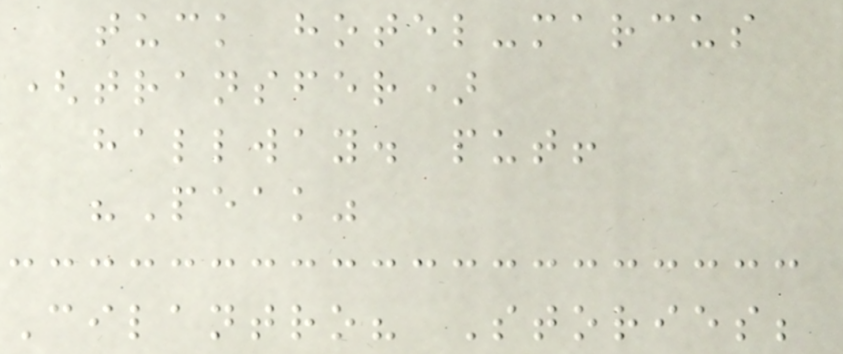tuck hotel-marcus
(transfer)
hallway. put!
"Peak"
Cilantro? Stories;
